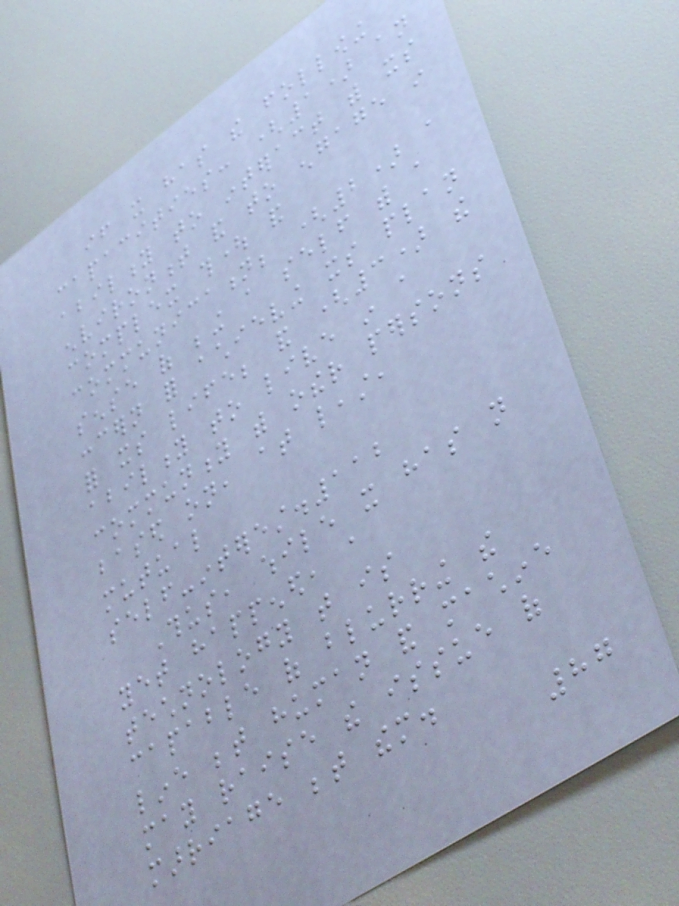if it has the following
capacities: (1) an
ability to interact with its
environment and to engage in
complex thought and
communication; (2) a
sense of being a self with a
concern for achieving its plan
for its life; and (3) the
ability to live in a
community with other persons
based on, at least,
mutual
self-interest.112
Thus, while it has not
yet happened, a
technology that is
capable of blurring the
line between human and machine
may raise the issue of
marriage between them.
87
